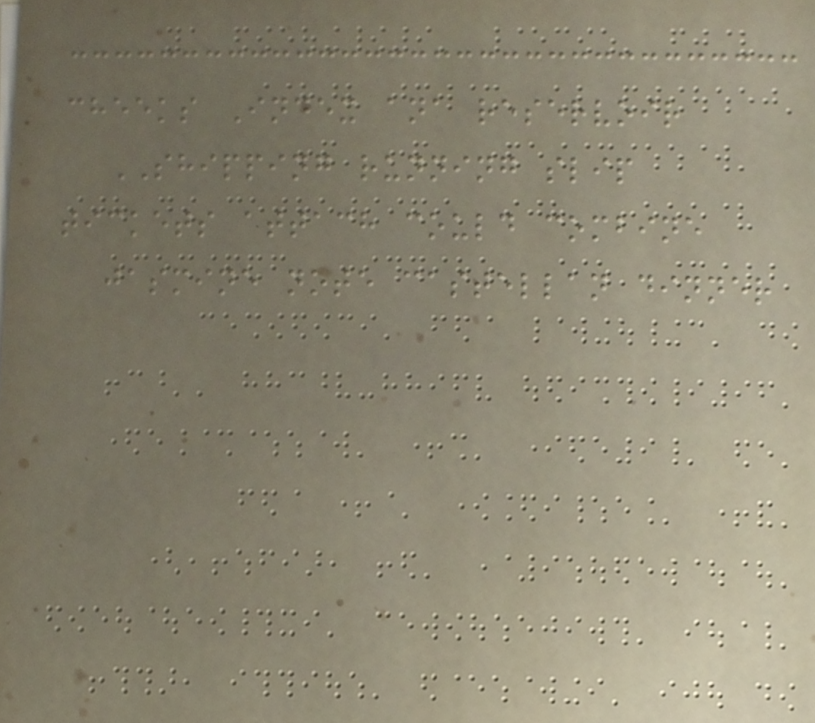cheeks Index ana reservoir
SHIPPING running slip
tickets attach could combine
jasmine note castellan dinner
